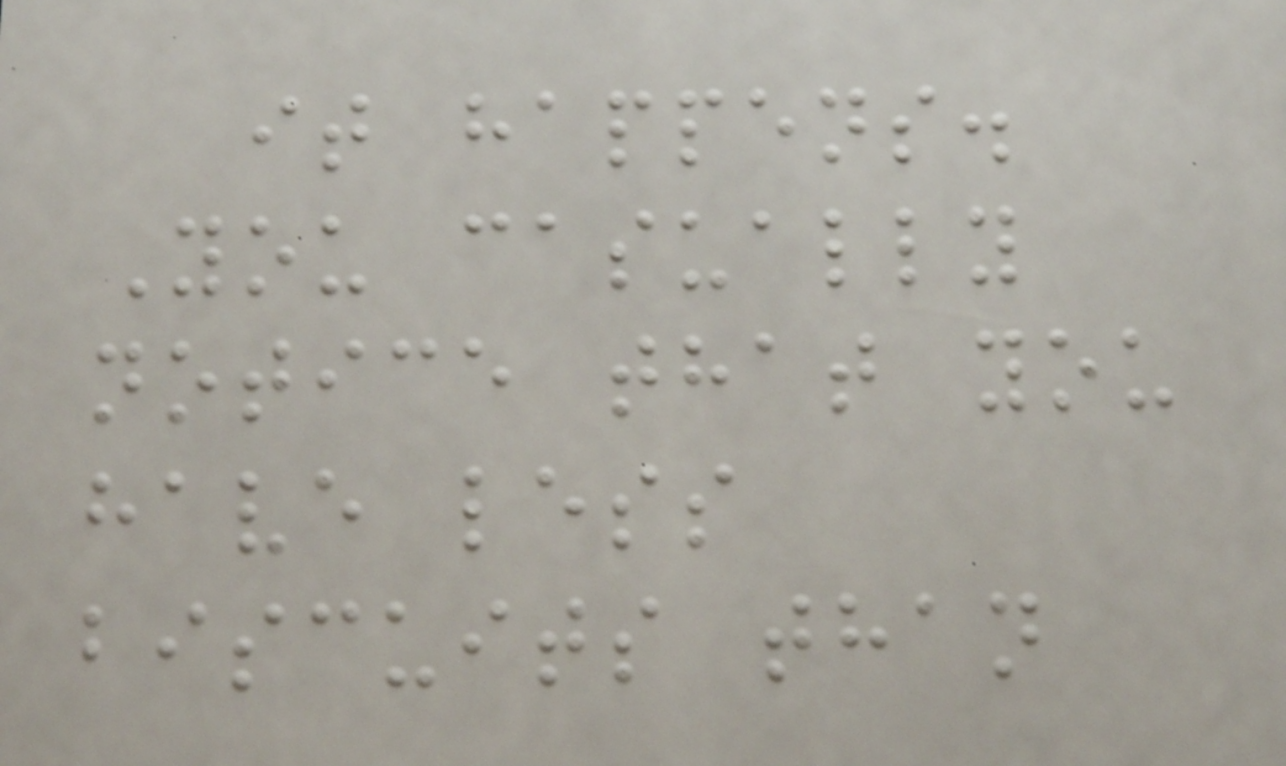it happens.
You casually
notice that you
have less
biscuits than
